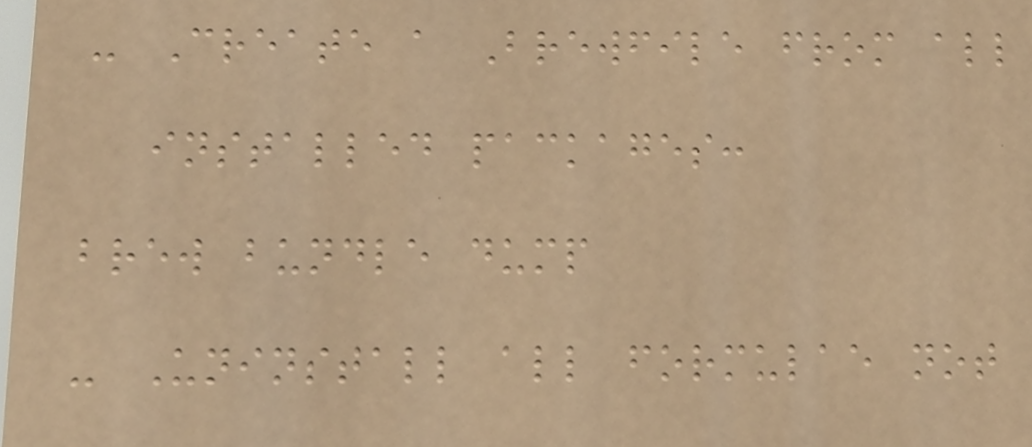- Create a Brewfile from all
installed packages:
brew bundle dump
- Uninstall all formulae not
